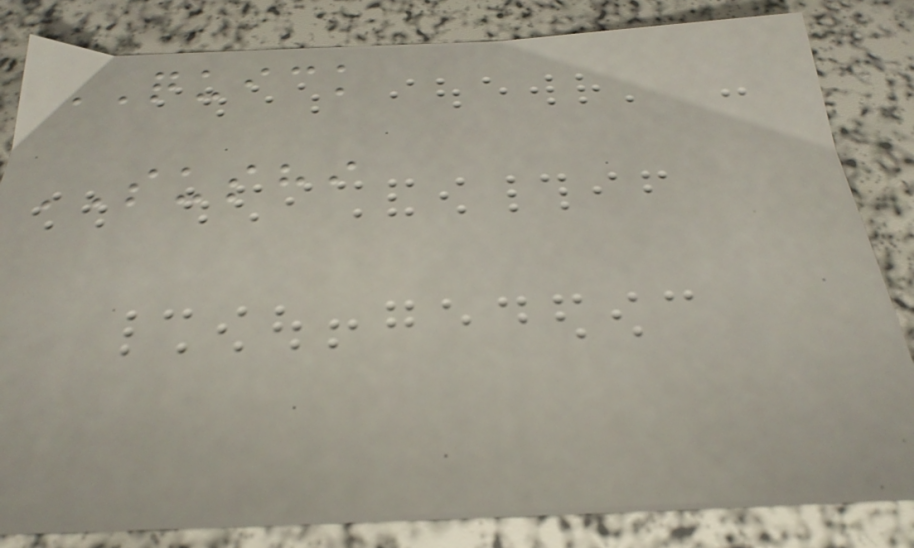QUICK
SUSHI
